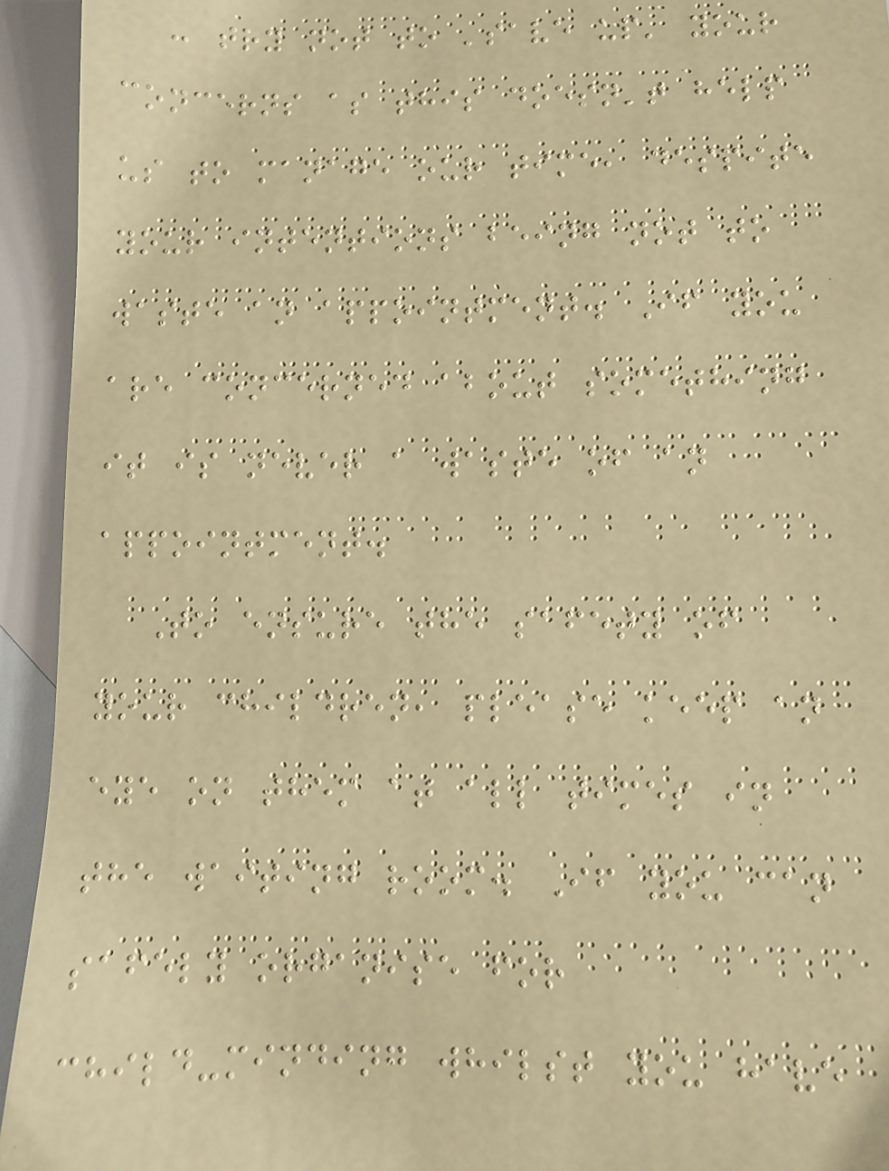- try not to 'save up' your
concerns as this doesn't help
us to manage our time, despite
your intentions being not to
waste an appointment. If you
are concerned about something
it is never a waste of an
appointment.
To ensure the safety of
your children, please keep an
eye on them at all times in
the waiting room. If you can
safely organise for
child-minding whilst you have
